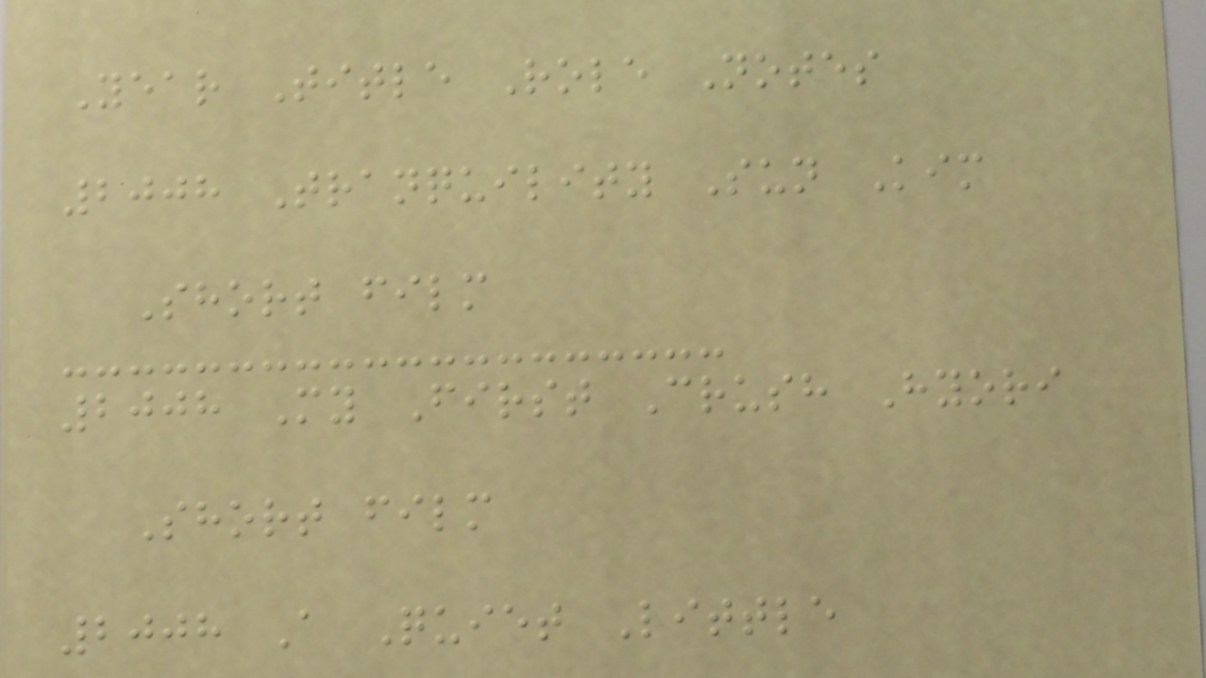Year Title Role Notes
2008 Tranquility Sun Kim
Short film
2008 My First Crush Hyori
Short film
2008 A Quiet Little
